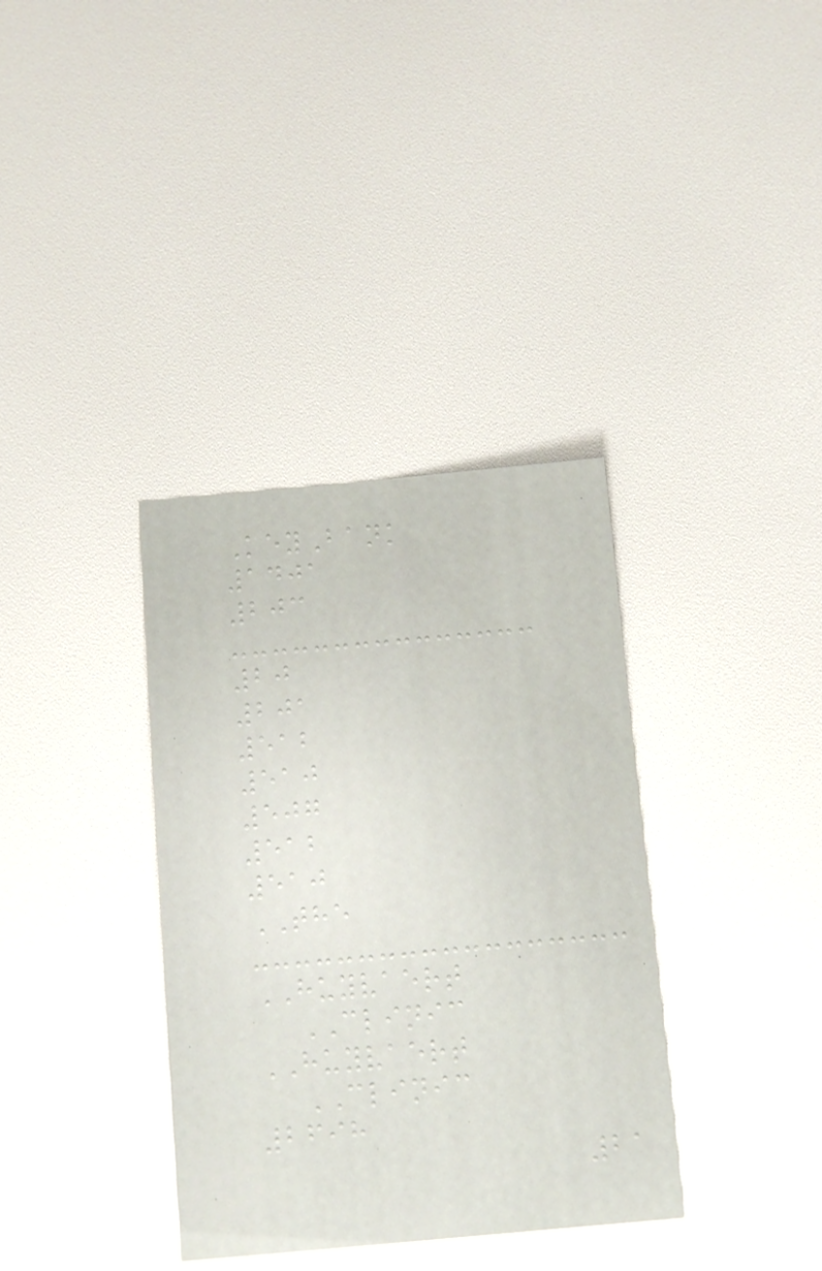KeyBank
1401
203
20
201
512
510
507
512
510
THE
HUYVAERT
CLINIC
HUYVAERT
CLINIC
2698
21
